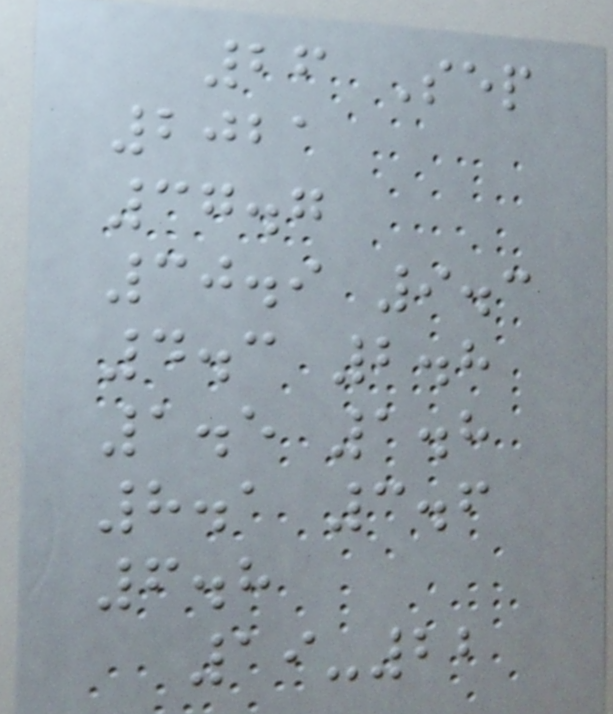26 Sep
2021
37.7
30.9 9.3
4.3 2.8
1.5 1.8
8.1 3.6
6.8
19-22
